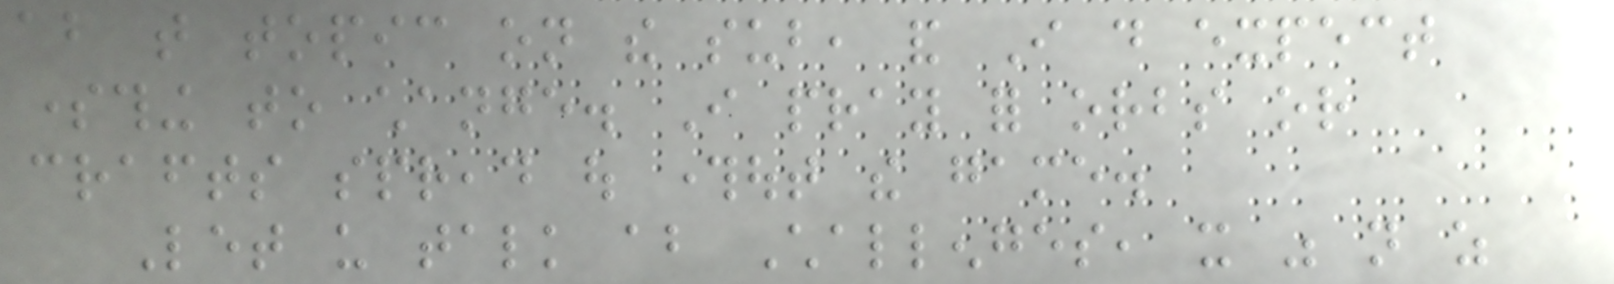about that topic on the sub, and I do expect
something to change. I pray for orbs or
crafts spread out throughout the game.
Let us talk about Challenges, it was not as
